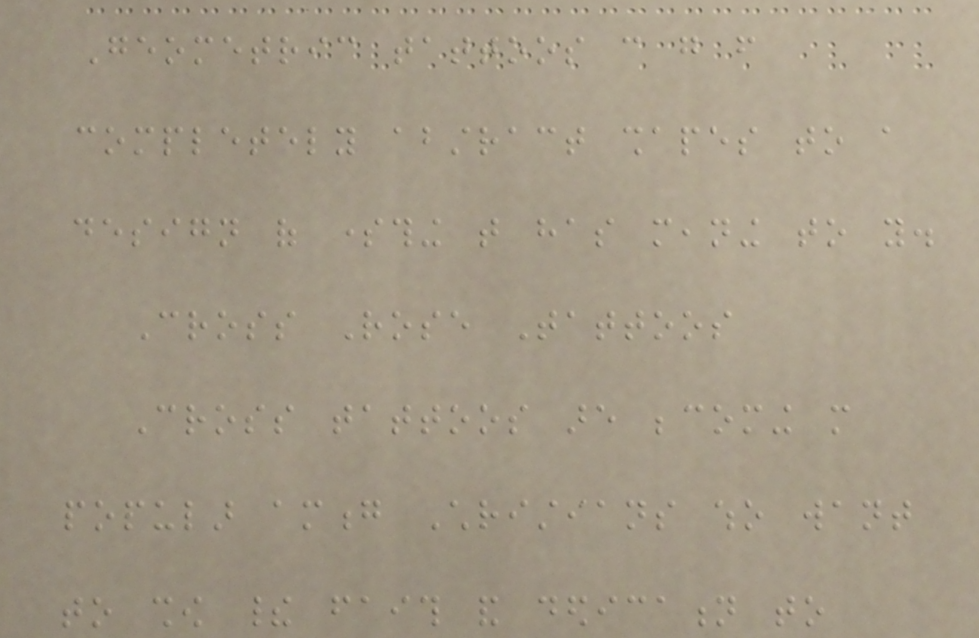Geometric tattoos can go from
completely abstract shapes to a
design of something that has meaning to you.
Cross Rose Tattoos
Cross tattoos are becoming more
popular among Christians who want
to show their faith and dedication to
